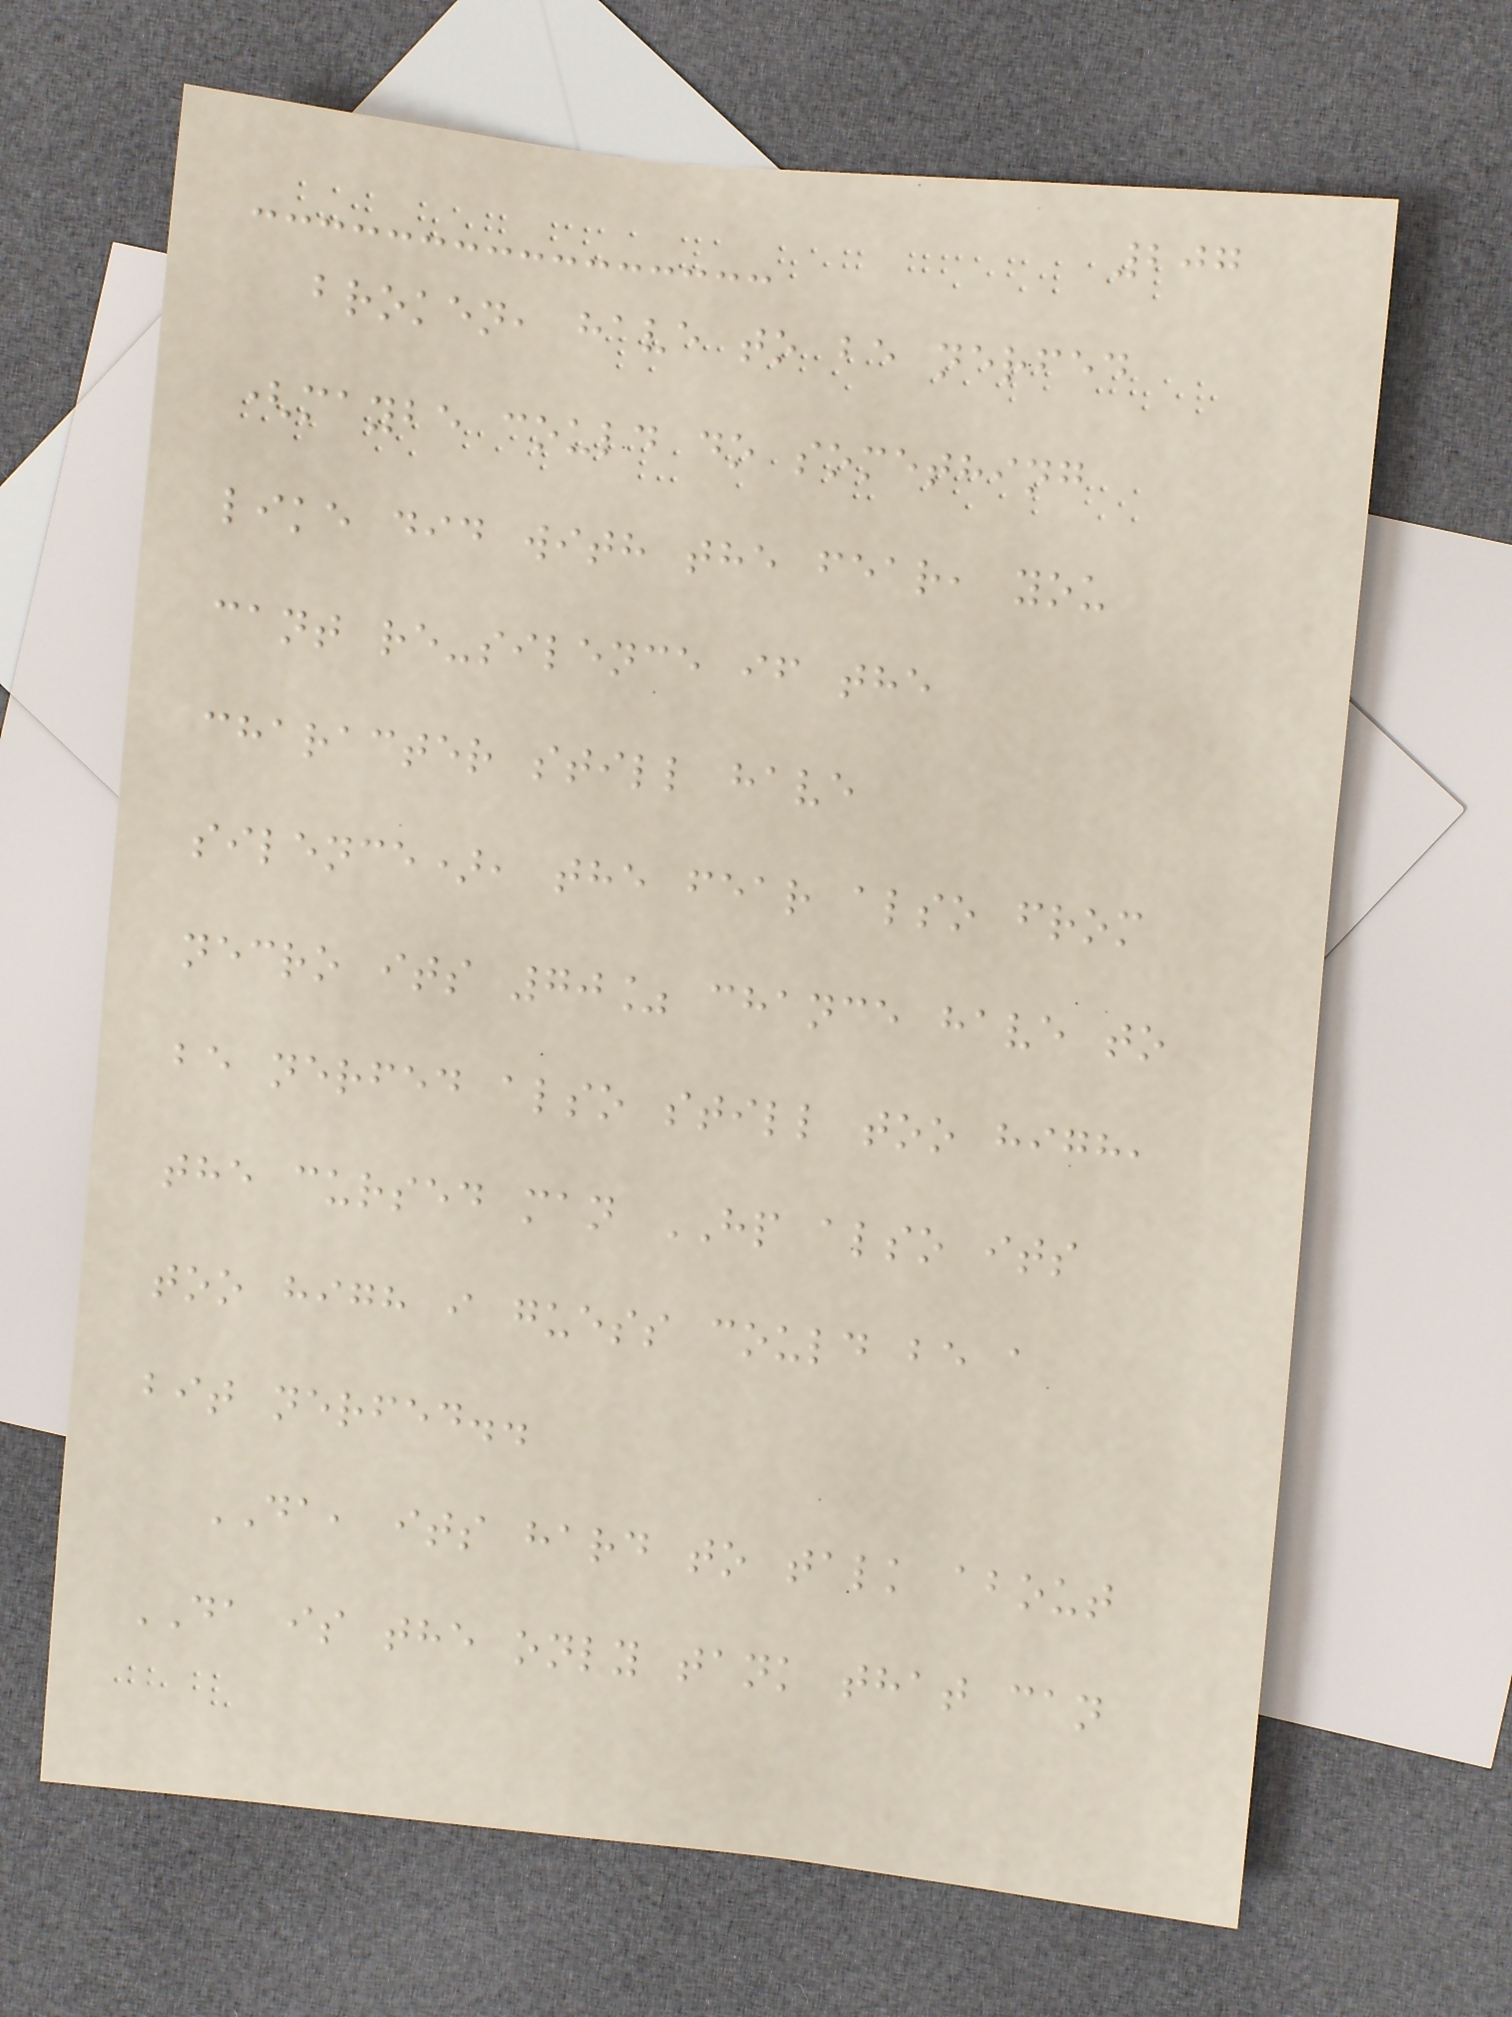207
broken, have to be nerfed
(maybe could do something
like did with the fear, you
cant re-silence if the
character still have
silence), the fear also from
necro its 70% chance have to
be nerfed also still too high,
the cursed man HP also its
too high i guess could be a
bit nerfed..
DA, its hard to talk about
DA is the only tank that can
